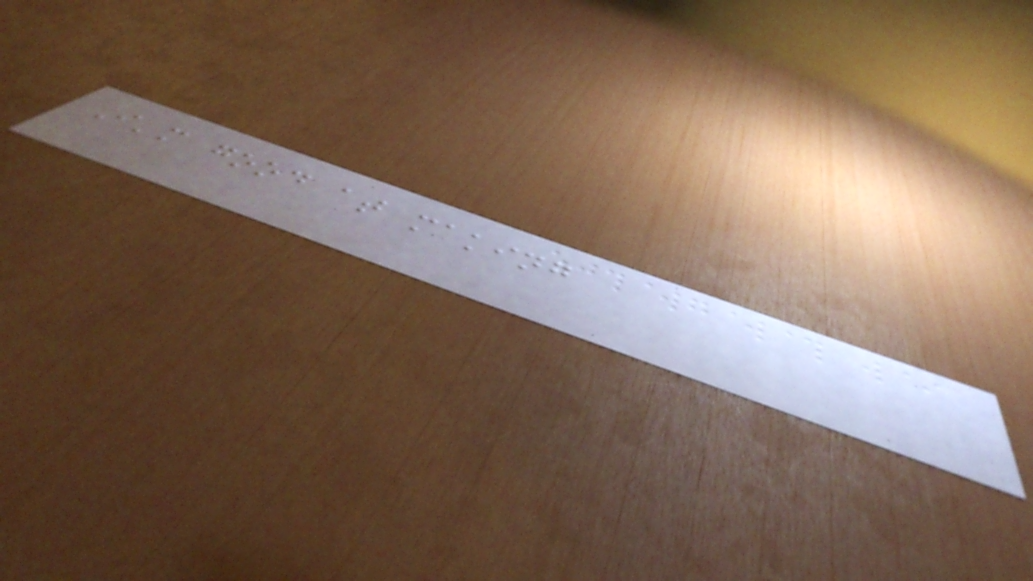I'm good at making
